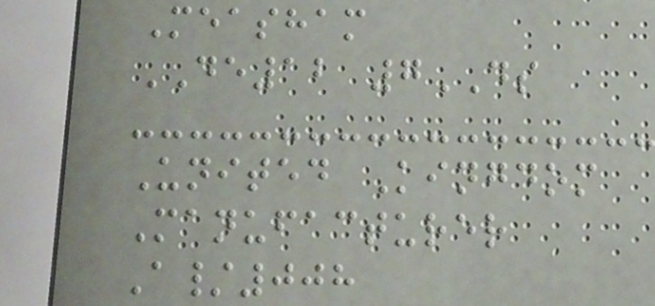Measham
DE12 7DS
United Kingdom
Manufacturer
A/008
